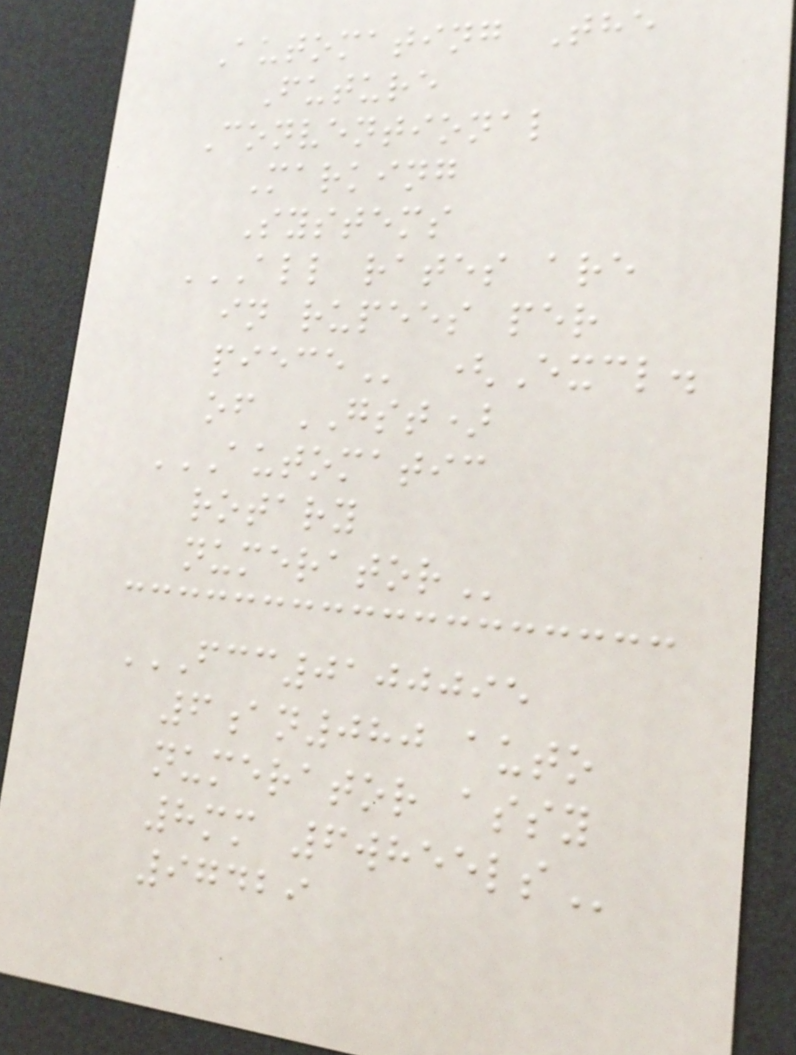Automating The
Future
Conventional
Marking
Systems
ALL RATES ARE
IN RUPEES PER
PIECE (Excl.
of GST)
AUTOMATIC
ROTARY
NUMERATOR
FCC0100095
6AN080 AUTO
NUMERATOR ASSY
8MM 6WHEELS
97429
